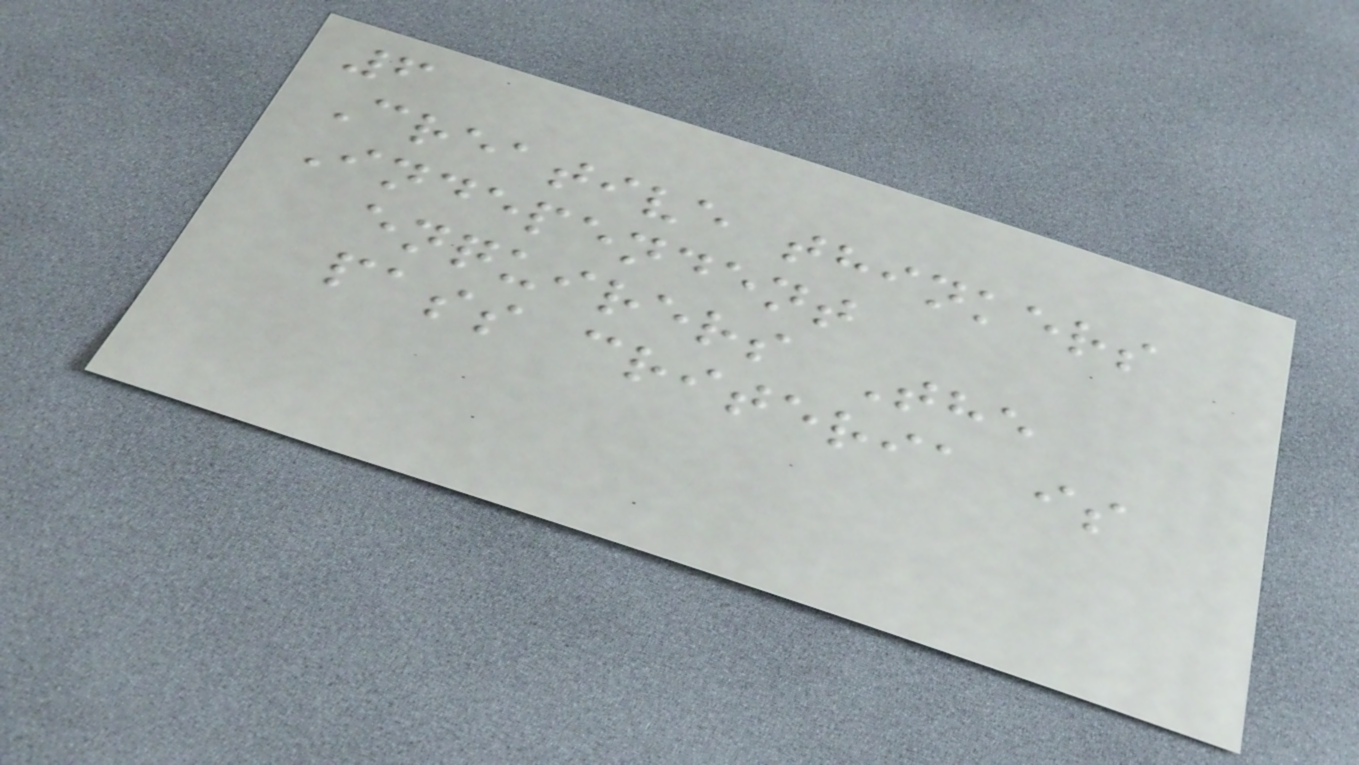6
Creative thinkers
Independent
enquirers The
pass criteria is
